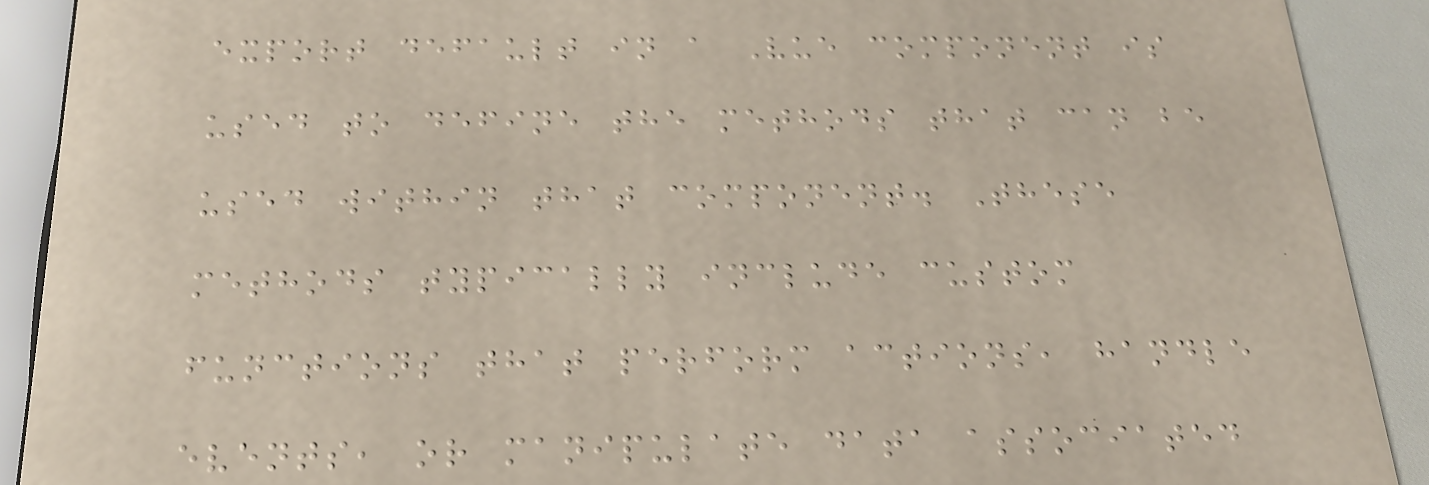export default in a Vue component is
used to define the methods that can be
used within that component. These
methods typically include custom
functions that perform actions, handle
events, or manipulate data associated
